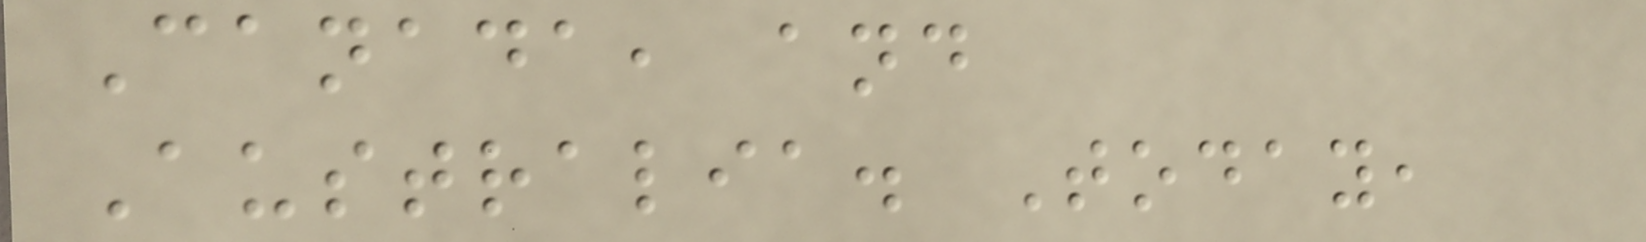Canada, and
Australia. Today,
